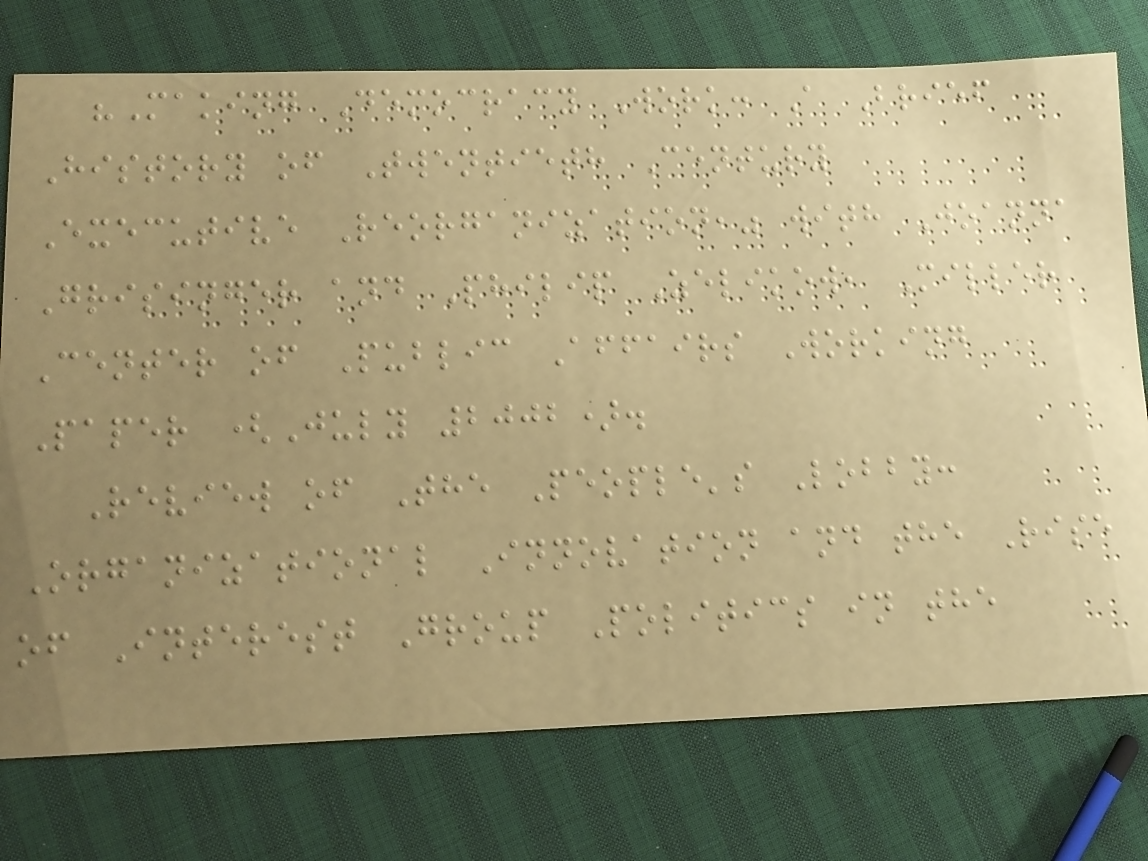"Making Democracy Work: A Brief
History of Twentieth Century
Executive Reorganization," with Joanna
Grisinger and Philip Zelikow, Miller
Center of Public Affairs Working
Paper (July 2002).
Review of The People's Lobby:
Organizational Innovation and the Rise
of Interest Group Politics in the
